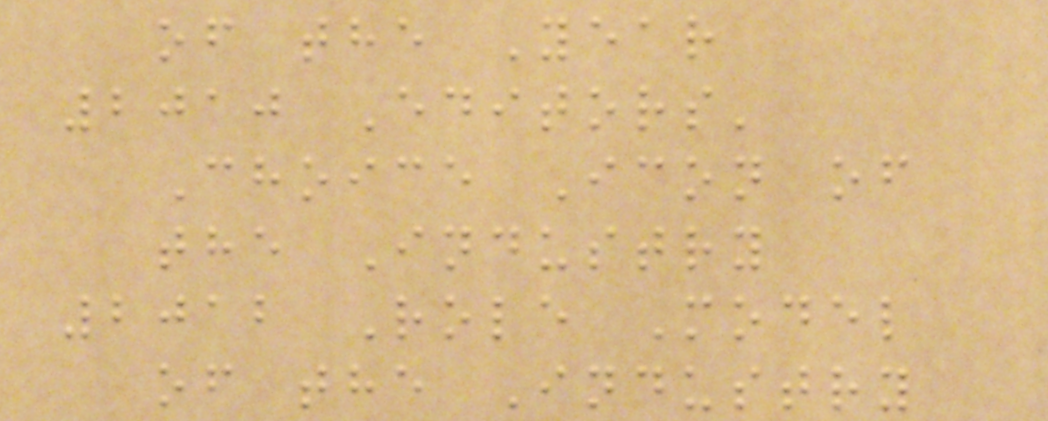of the Year
2010 Editors'
Choice Icon of
the Industry
2012 Role Model
of the Industry
